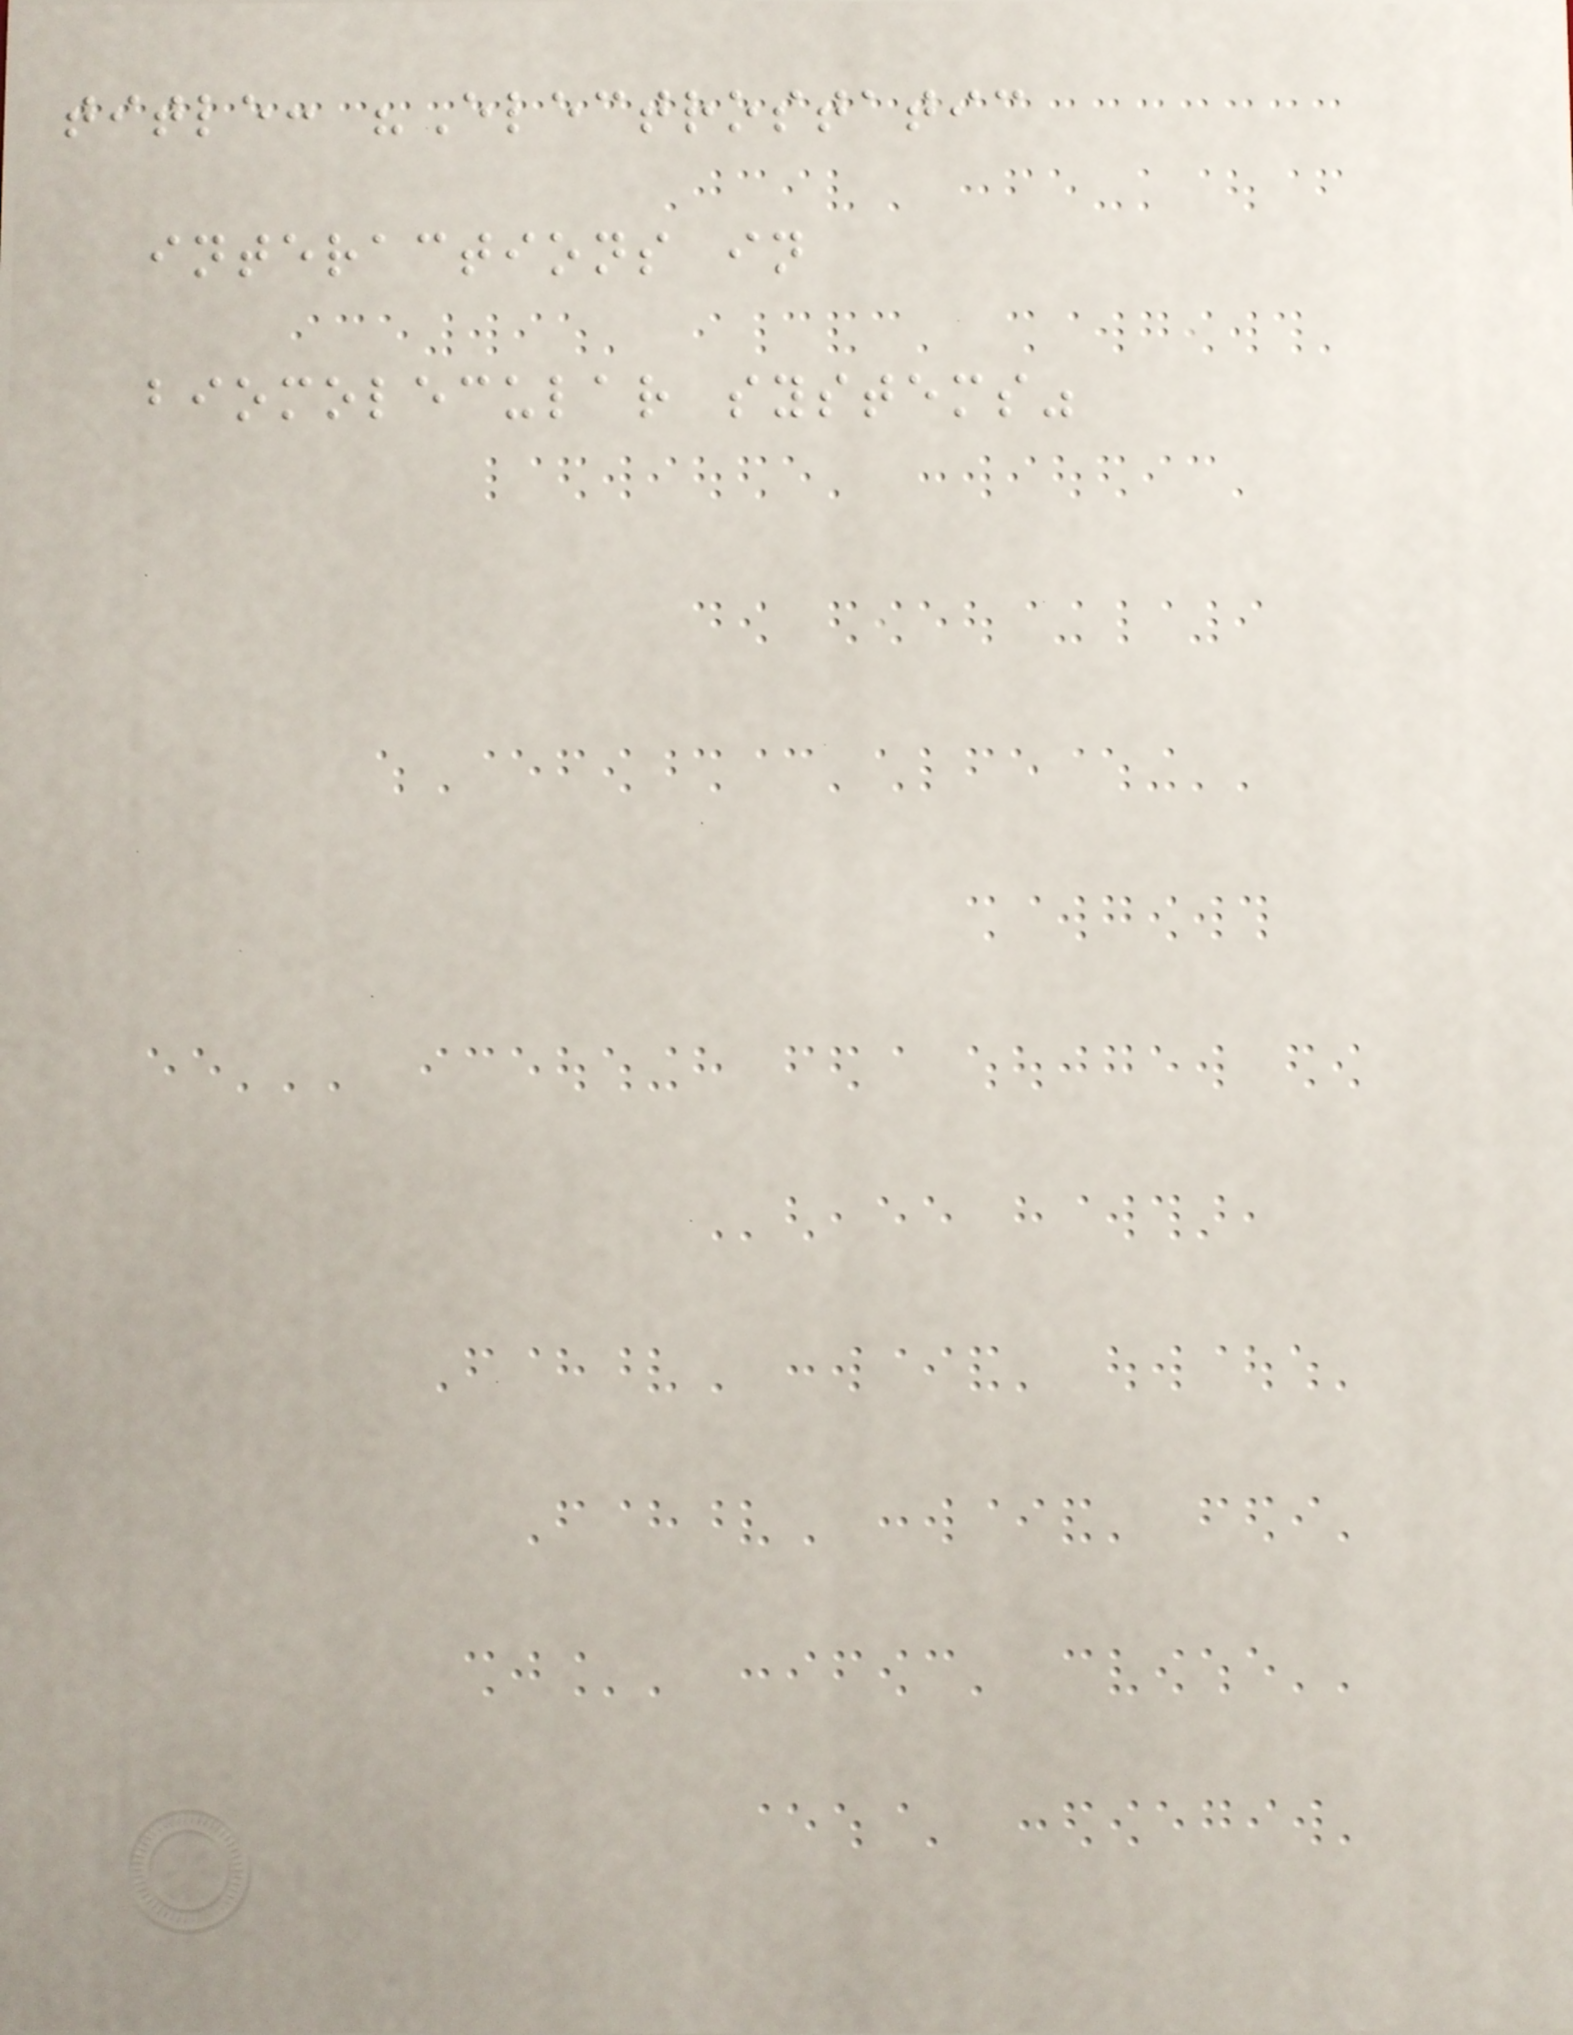title: "Electrostatic
interactions in
biomolecular systems"
